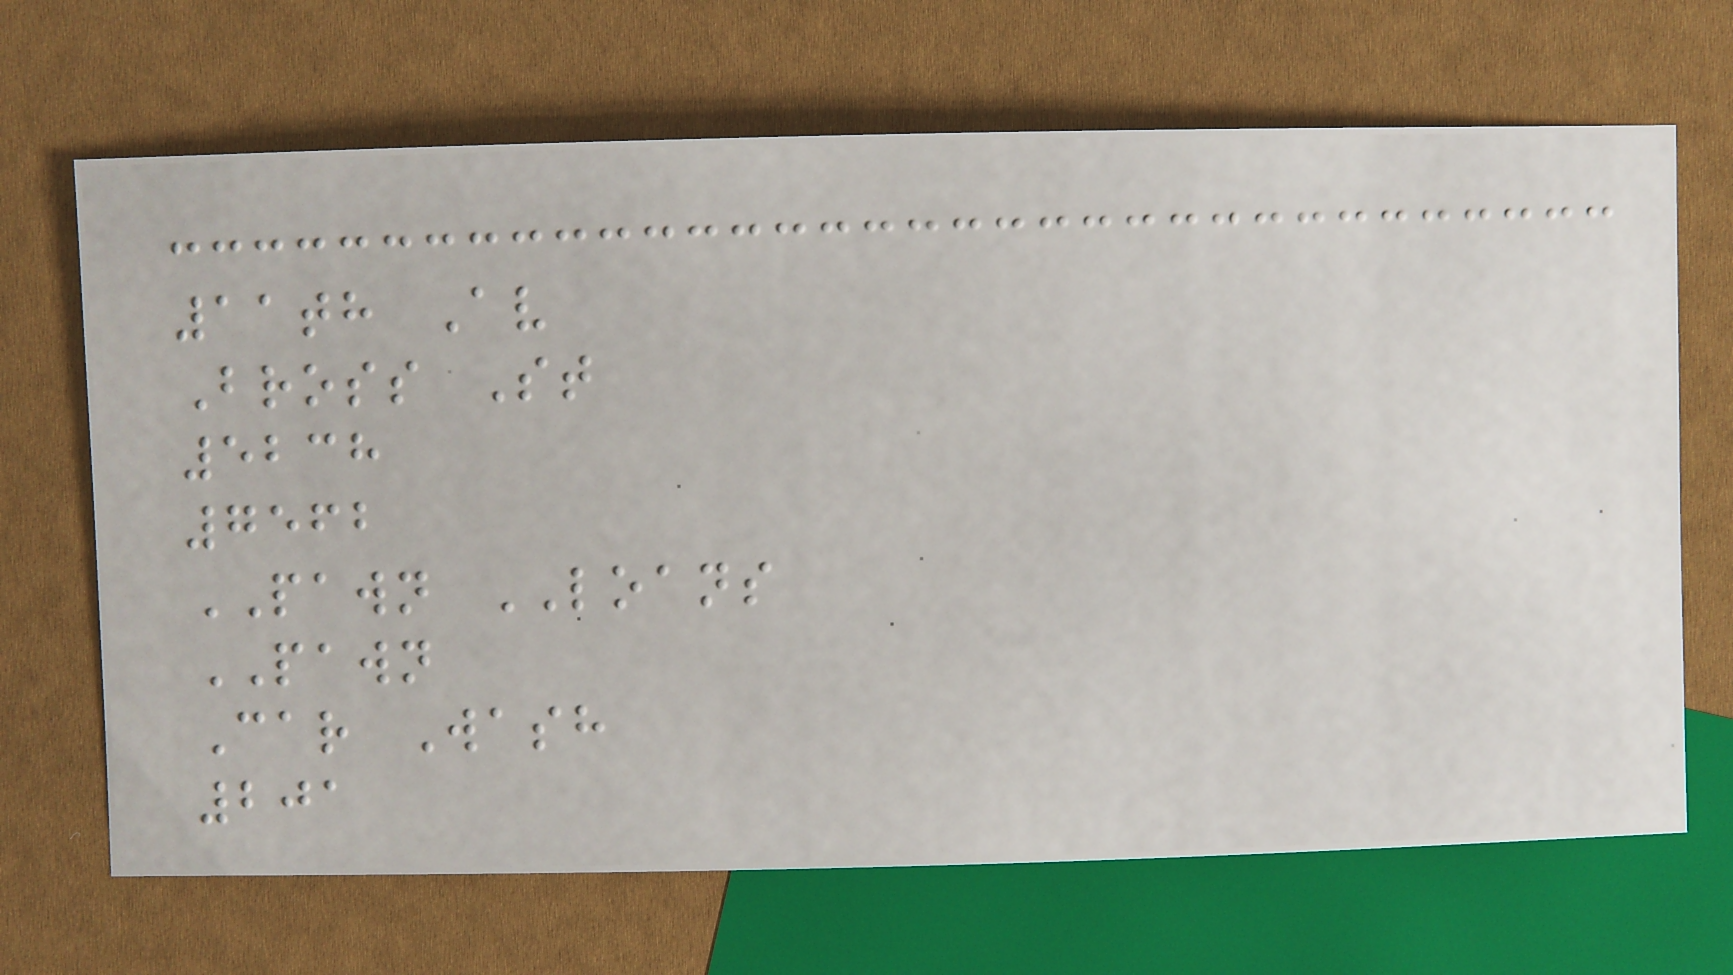11th Av
Bross St
5238
7562
PAWN LOANS
PAWN
Car Wash
201
